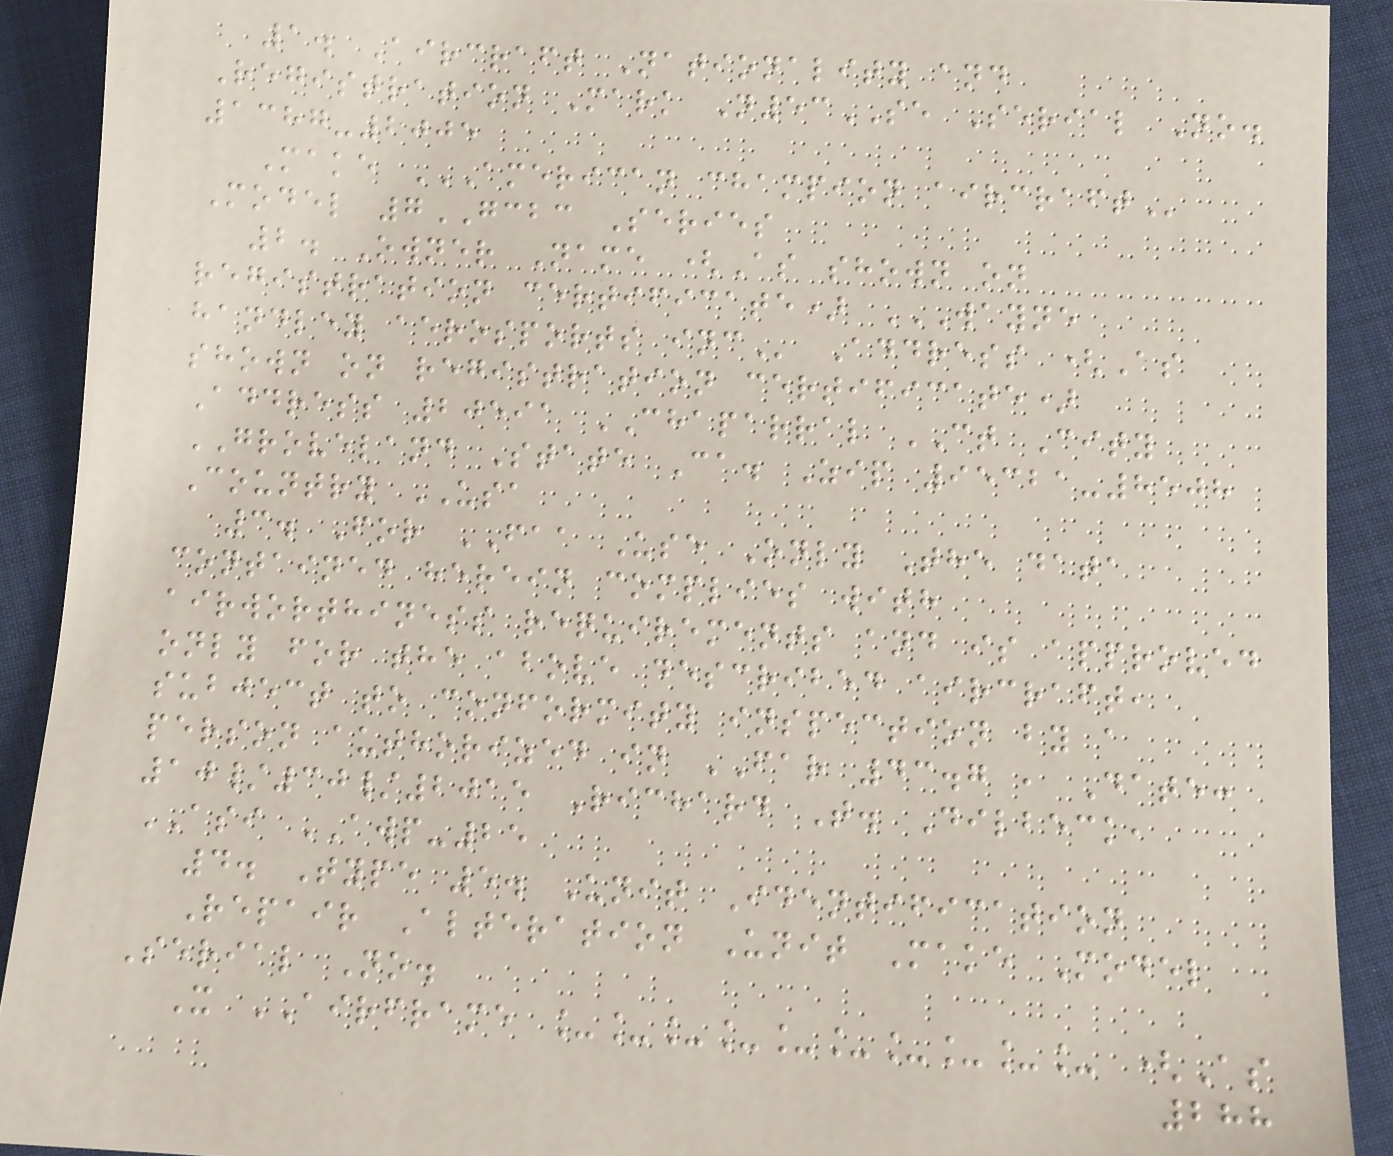1. Aircraft Nationality and
Registration Mark N53SE Serial No.
1387-2005
Make AMERICAN CHAMPION AIRCRAFT
Model 7GCBC Series
2. Owner Name (As shown on
registration certificate) WAYNE
HANDLEY AEROSPORTS INC Address (As
shown on registration certificate)
Address 20591 CHAPARRAL CT City
GROVELAND State Ca. Zip 95321-8508
Country USA
3. For FAA Use Only The data
contained herein complies with
airworthiness requirements and is approved
only for the above described aircraft,
subject to conformity inspection by a
person authorized in FAR 43.7 , Date:
10/30/2015 Richard T. Dilbeck,
ASI AWP-25
4. Type 5. Unit Identification
Repair Alteration Unit Make Model
Serial No.
X AIRFRAME __________ (As
288
